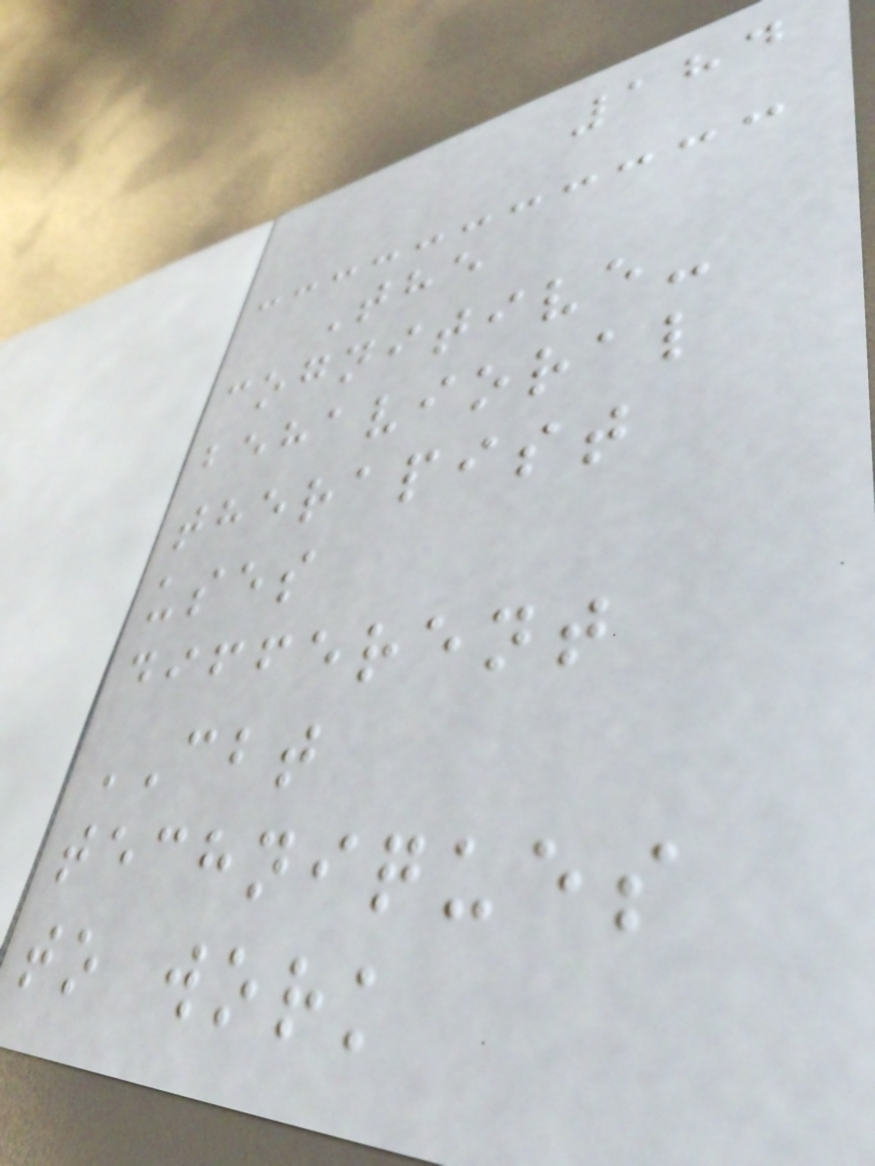184
The
cognitive-
behavioral
therapist
uses
different
CBT
techniques
to work
